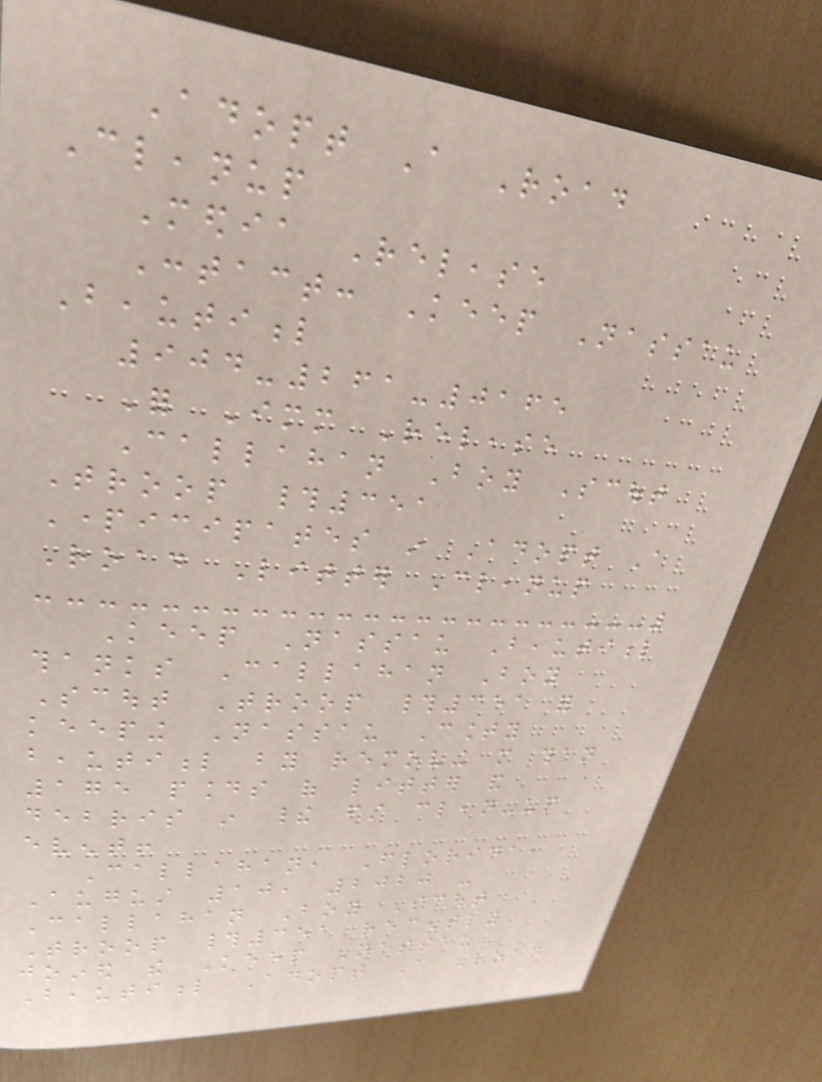Adopt A Road
Cleanup
Media Release
Contact: Keep Nassau
Beautiful
904-261-0165
For Immediate Release
Callahan Boy Scout
Troop #351
Participates in Adopt A
Road Litter Cleanup
Keep Nassau Beautiful
thanks Callahan Boy
Scout Troop #351 for
keeping Nassau County
beautiful by removing more than
175 pounds of litter and
debris in their first clean-up
event!
Callahan, Florida,
August 10, 2020 -
Callahan Boy Scout
Troop #351 recently
joined the Keep Nassau
Beautiful Adopt A Road
